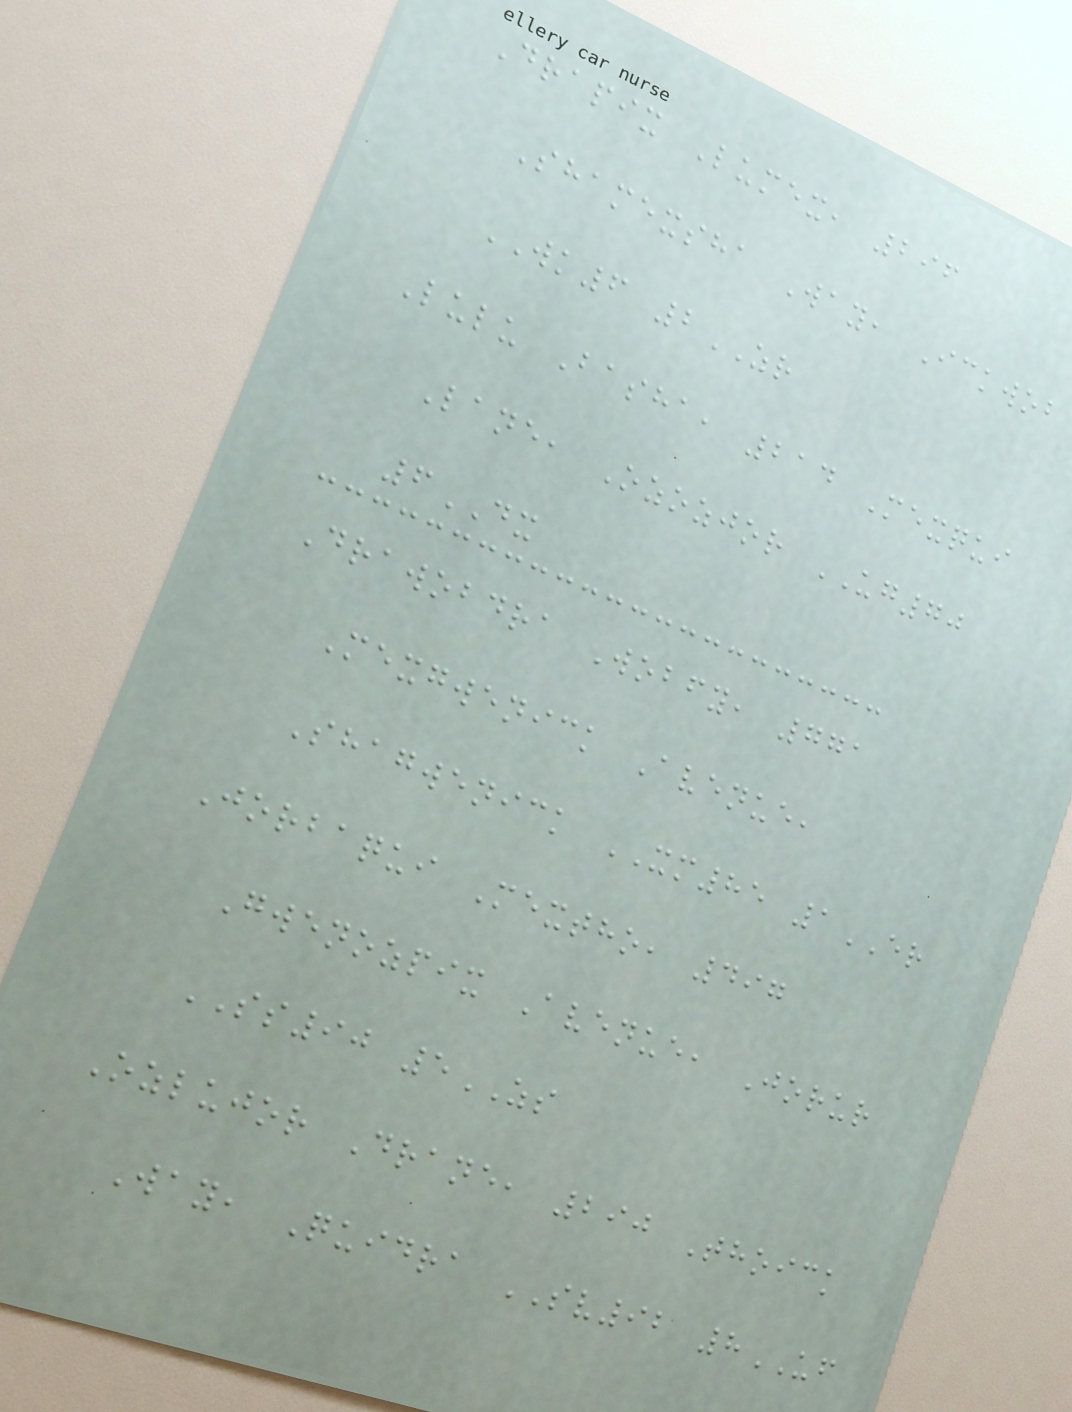Drapix Lumex, 296
Shamexsha Way, Ickwob
WK6 2ZR
Lulu Basha, 214 Mexqui
Lane, Ozozjor UG70
6DX
Drawobdra Wobfy, 771
Mexgwenick Avenue,
Shagwenick XM85 1ER
Jorbaqui Mextho, 497
Gwenozpix Avenue, Jorur
SS90 5ZS
Ozlujor Drane, 290 Thoick
Way, Quidra SV92 8UF
